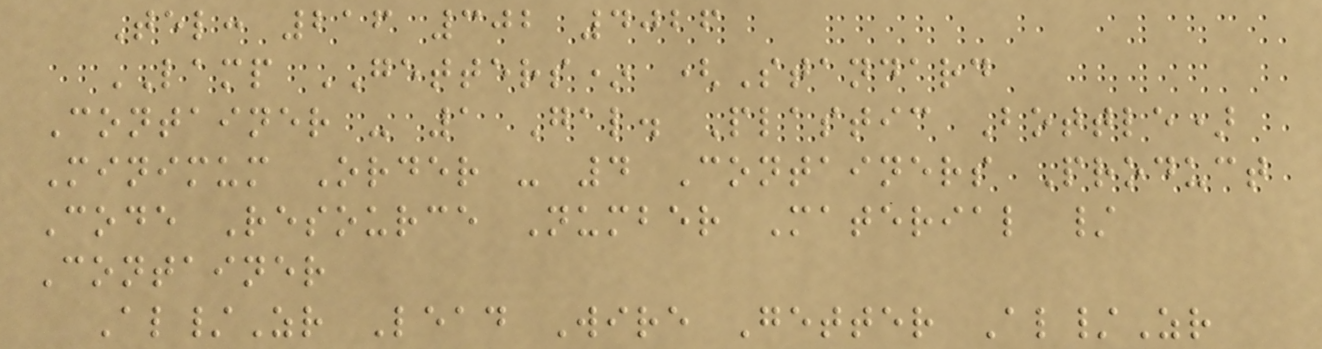Tel: 216 302 4026
LAMP GETTERS* (Standard
Container - 1 Gal. Plastic Bottle)
Minimum Order - 4 Containers Product
Code Resource Number Material /
Container
Al/Zr Lead Wire Getter Al/Zr
